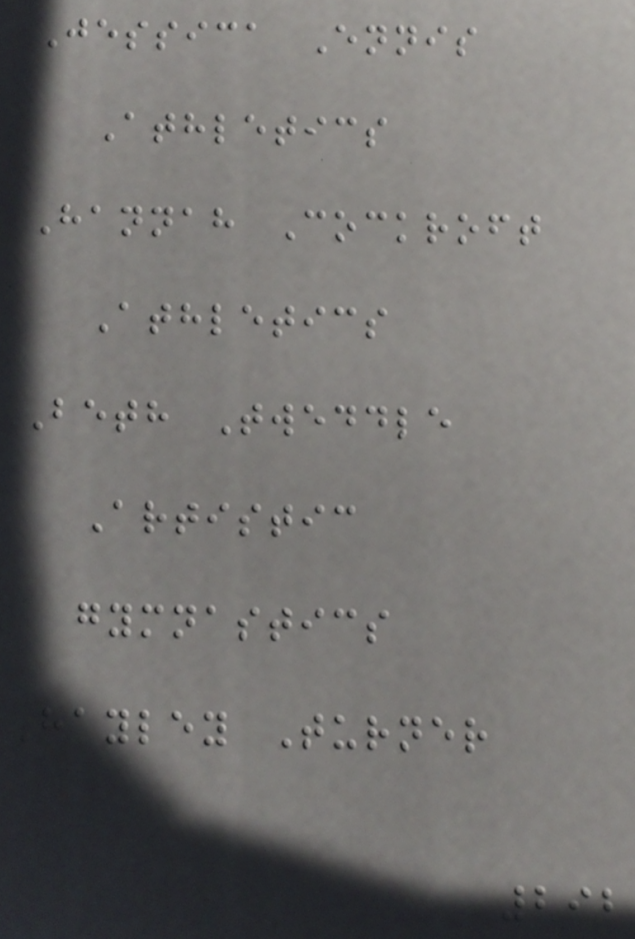Jessica Ennis
Athletics
Hannah Cockroft
Athletics
Beth Tweddle
Artistic
gymnastics
Hayley Turner
292
